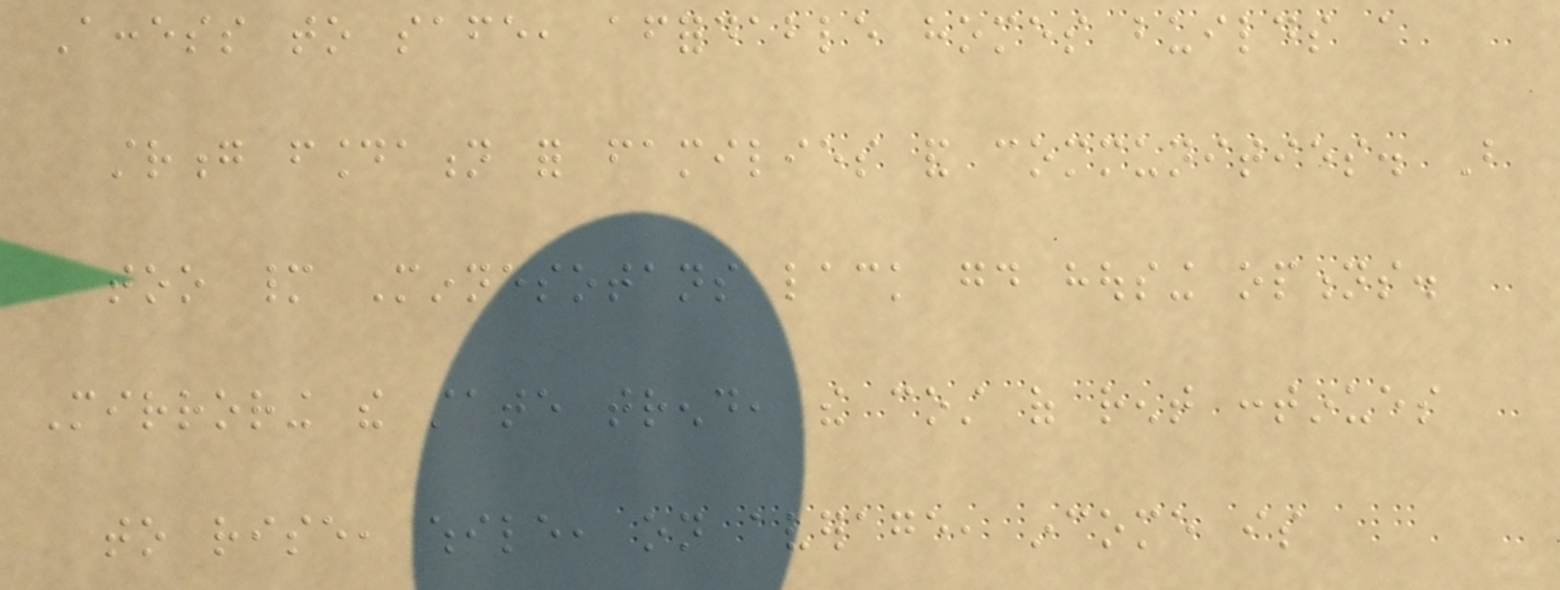Access to safe, affordable homes builds a
strong foundation for families and communities. But
too many Minnesotans lack good housing options.
Mirroring the state trend, the cost of rent continues
to rise, while, on average, income is
